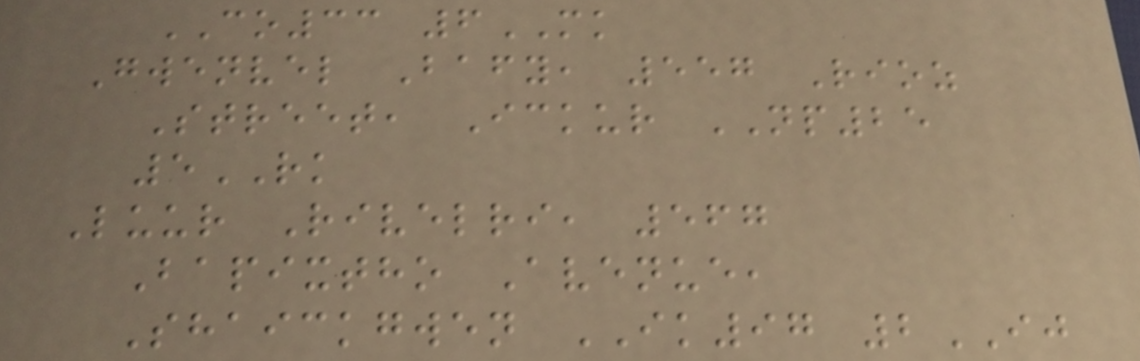CO33 6MK
Gwenvel Bafy, 557 Rioz
Street, Ickur NP25
5RK
Luur Rivelri, 567
Bapixtho Avenue,
Shaickgwen IK97 2IJ
